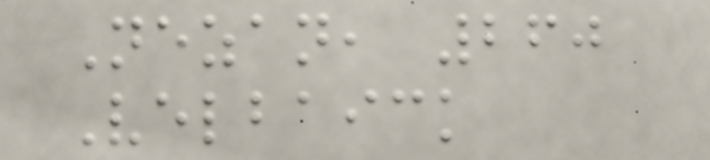Nezan, 260
Velbaick
